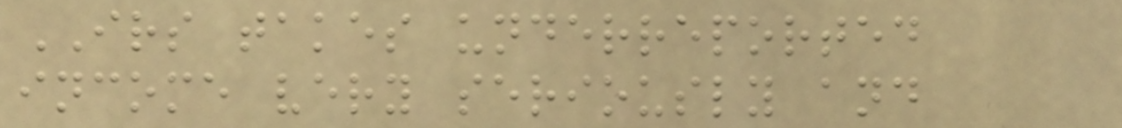IRS takes underreported
income very seriously and
